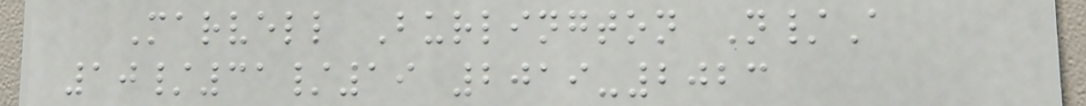Marvell Burlington N/A
10/31/19 2019-2023
